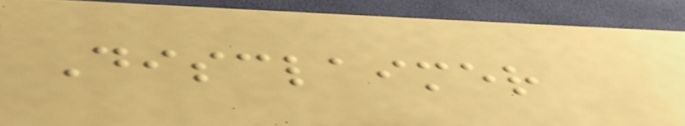Disclaimer
